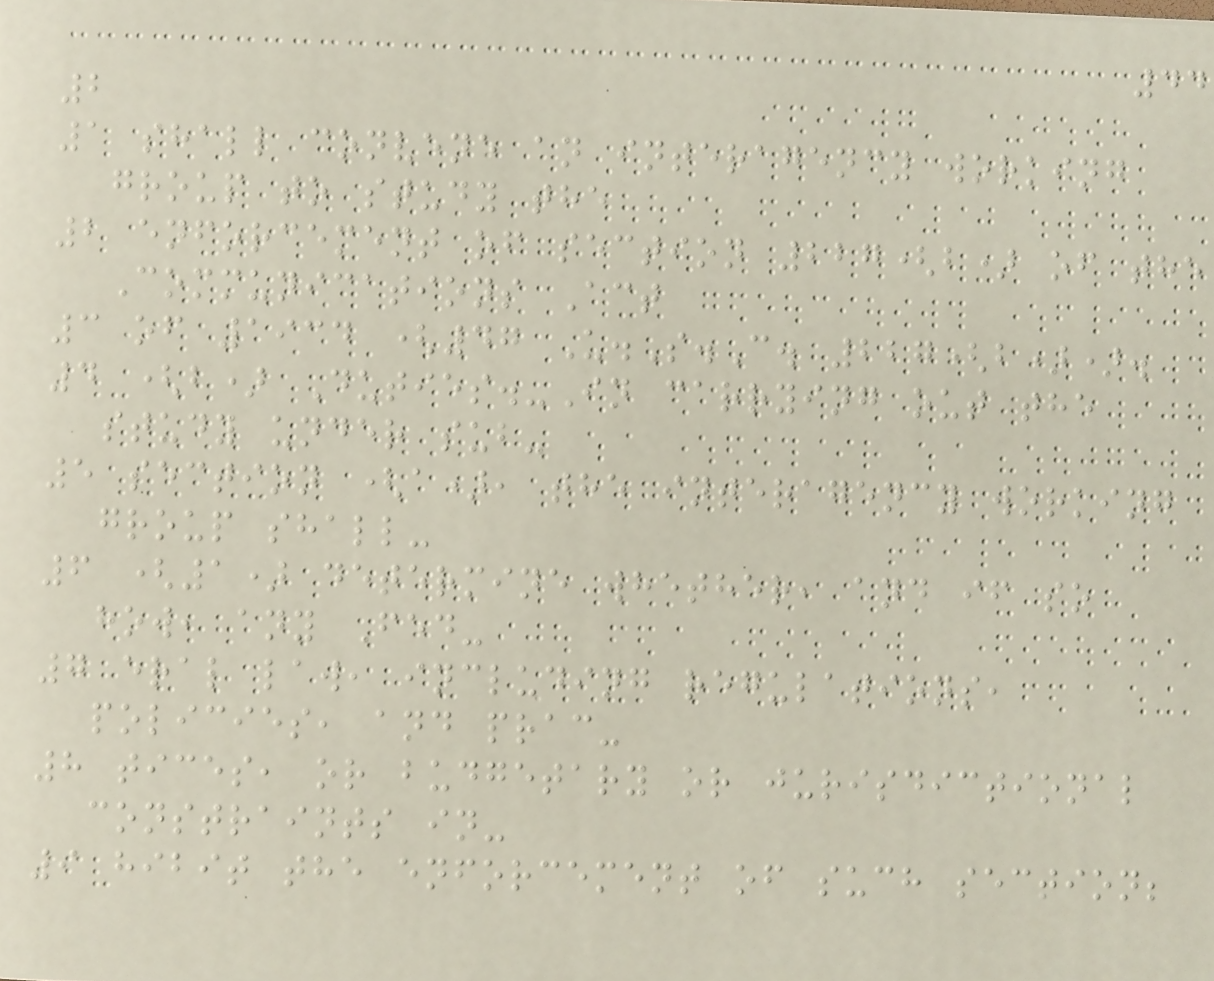44
2
1 shall convene an interagency working
group to study the
2 enforcement of section 227(b) of the
Communications Act
3 of 1934 (47 U.S.C. 227(b)).
4 (b) Duties.-In carrying out the
study under sub-
5 section (a), the interagency working
group shall-
6 (1) determine whether, and if so
how, any Fed-
7 eral law, including regulations,
policies, and prac-
8 tices, or budgetary or jurisdictional
constraints in-
9 hibit the enforcement of such section;
